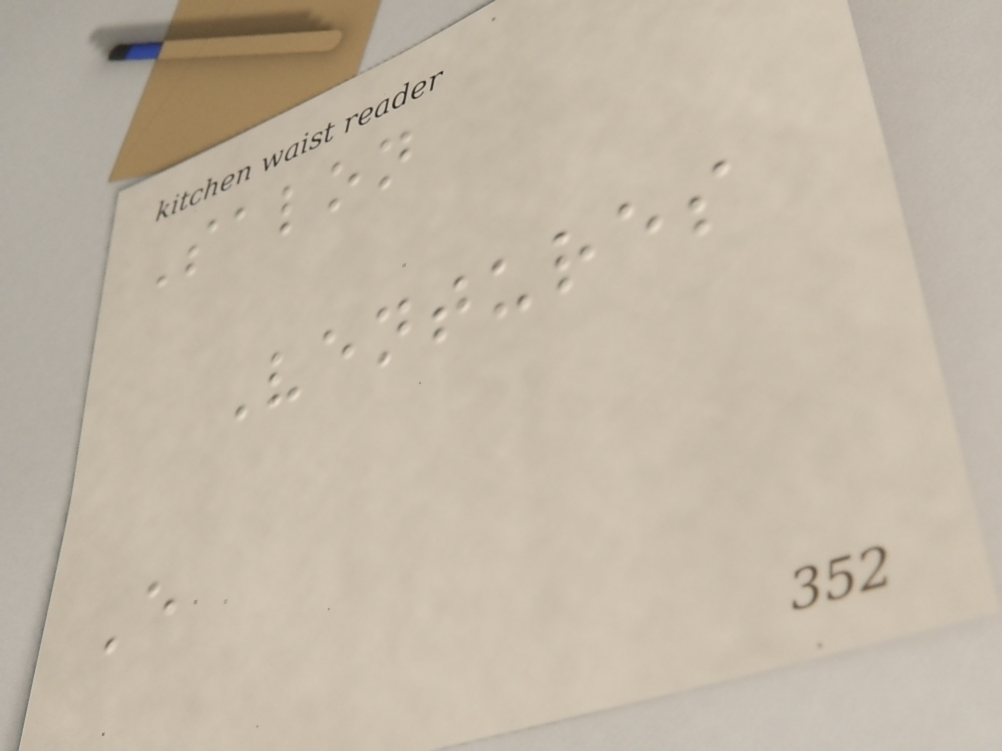Salon
Ventures
E
